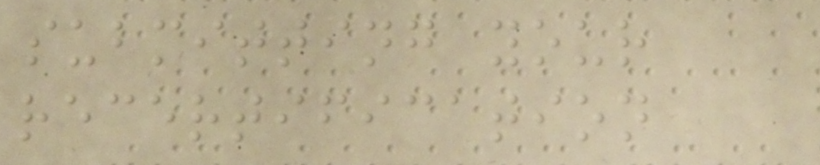submitting your
recertification
